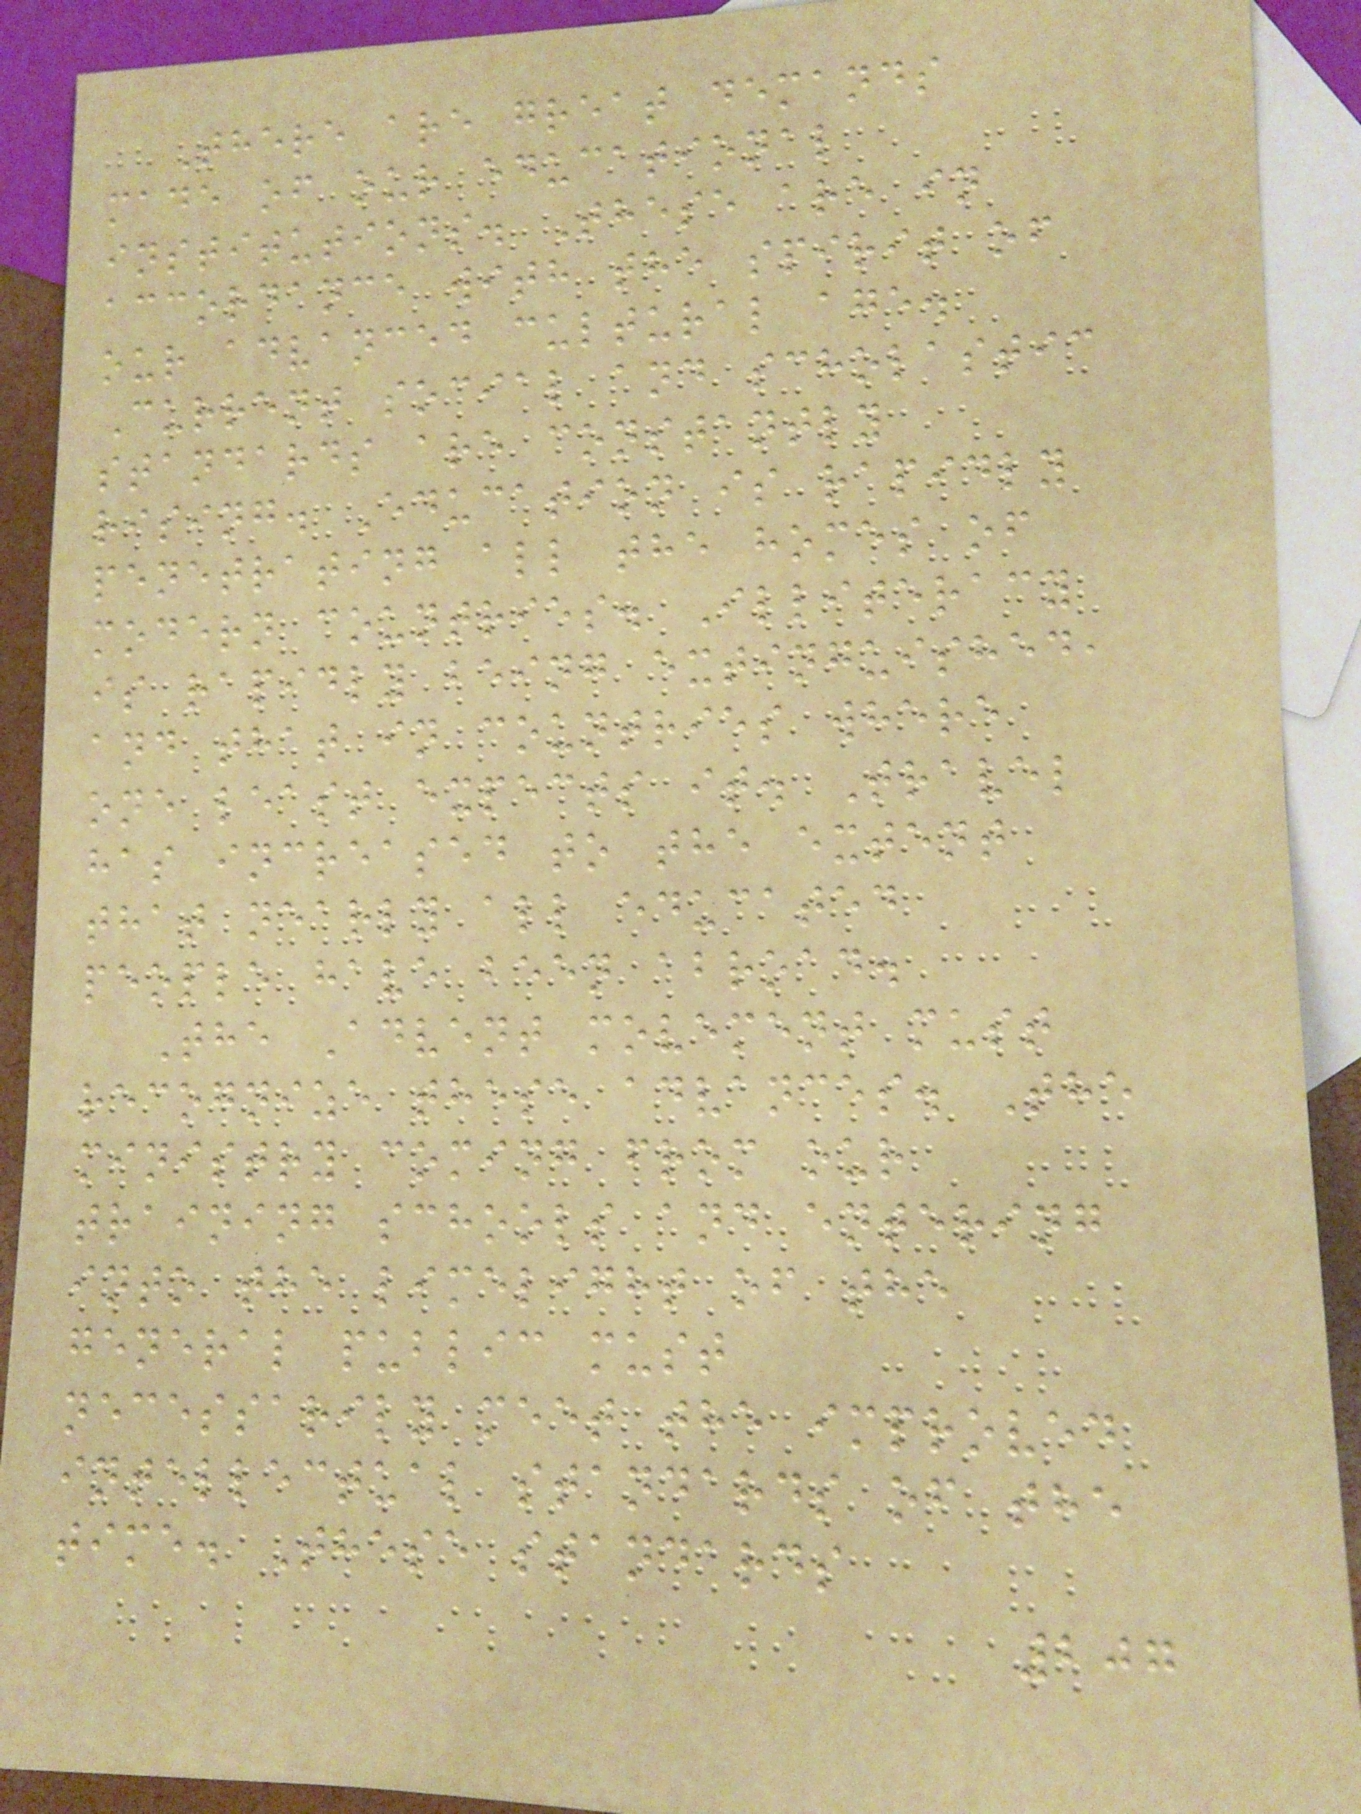There are great demands
made of our educational
institutions. These are in
accordance with the spirit of
our advanced cultural age.
Current social and scholastic
standards are constantly
rising. Education is rapidly
penetrating all the homes of
modern countries. Illiteracy
is rapidly being extinguished,
and that in countries where
one least expects it. Travel
has increased to the extent
that nearly all educated
people have been abroad.
The Advent movement must
recognize these advances. The
ministry coming from our
training schools and entering
into the limelight of the
general public must
necessarily meet the improved
intellectual standards of the
time. These standards
207
